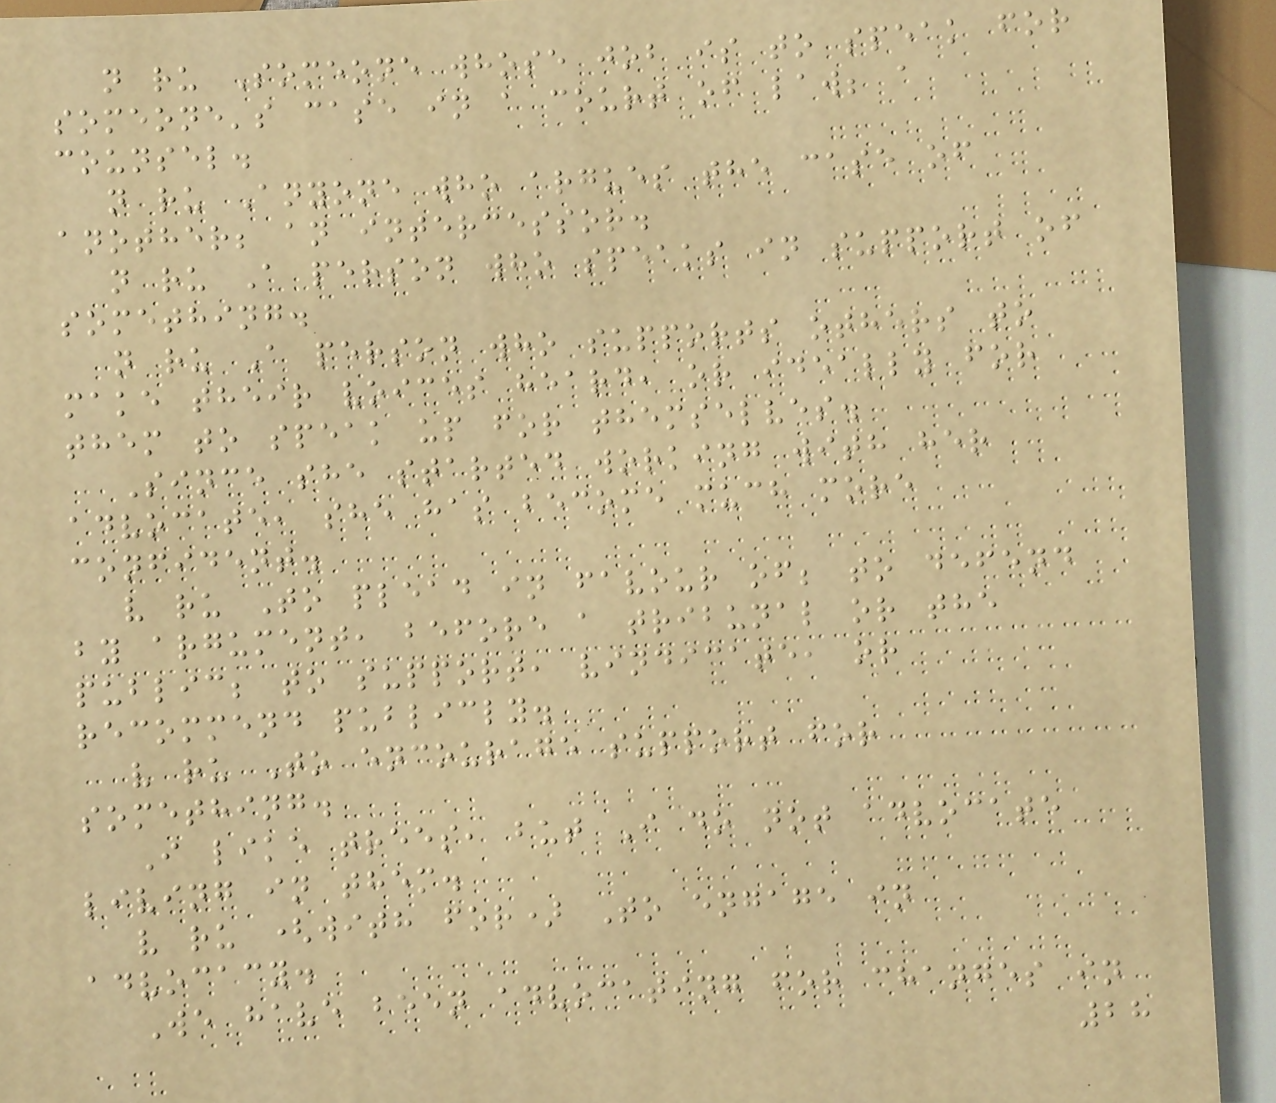n ru Someone whose job is to speak for
someone's case in a court of law; a
counsel.
n ru Anyone who argues the case of
another; an intercessor.
n ru A person who speaks in support of
something.
n ru A person who supports others to
make their voices heard, or ideally for
them to speak up for themselves.
Since she started working with her
advocate, she has become much more
confident.
v ru To plead in favour of; to defend
by argument, before a tribunal or the
public; to support, vindicate, or
recommend publicly.
v ru To encourage support for
something.
I like trees, but I do not advocate
living in them.
v ru (with for) To engage in
advocacy.
We have been advocating for changes in
28
